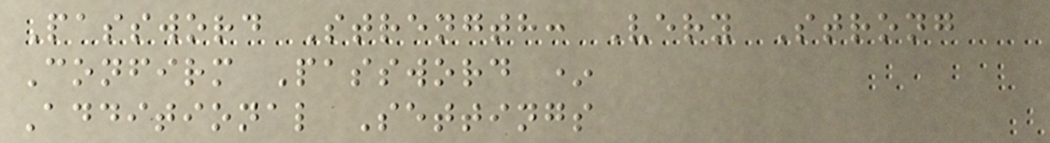Password Strength: Very Strong
Confirm Password *
Additional Settings
